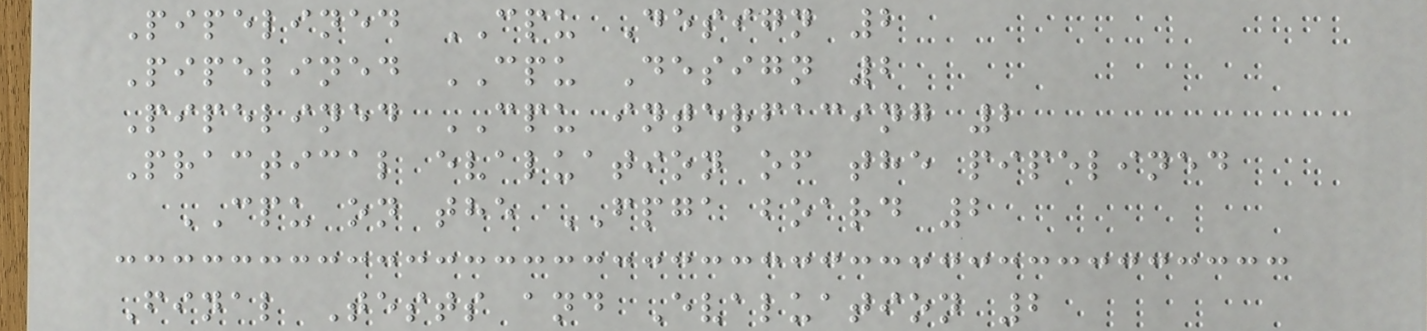Pipelined CPU Design 2
Pipelined CPU Design 2
Pipelined CPU interfacing 2
Practical evaluation of the pipelined
CPU on the FPGA board 2
Final Tests and Evaluation 2
